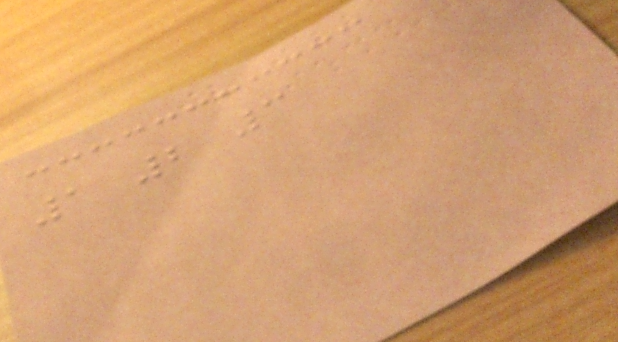1 2 3
